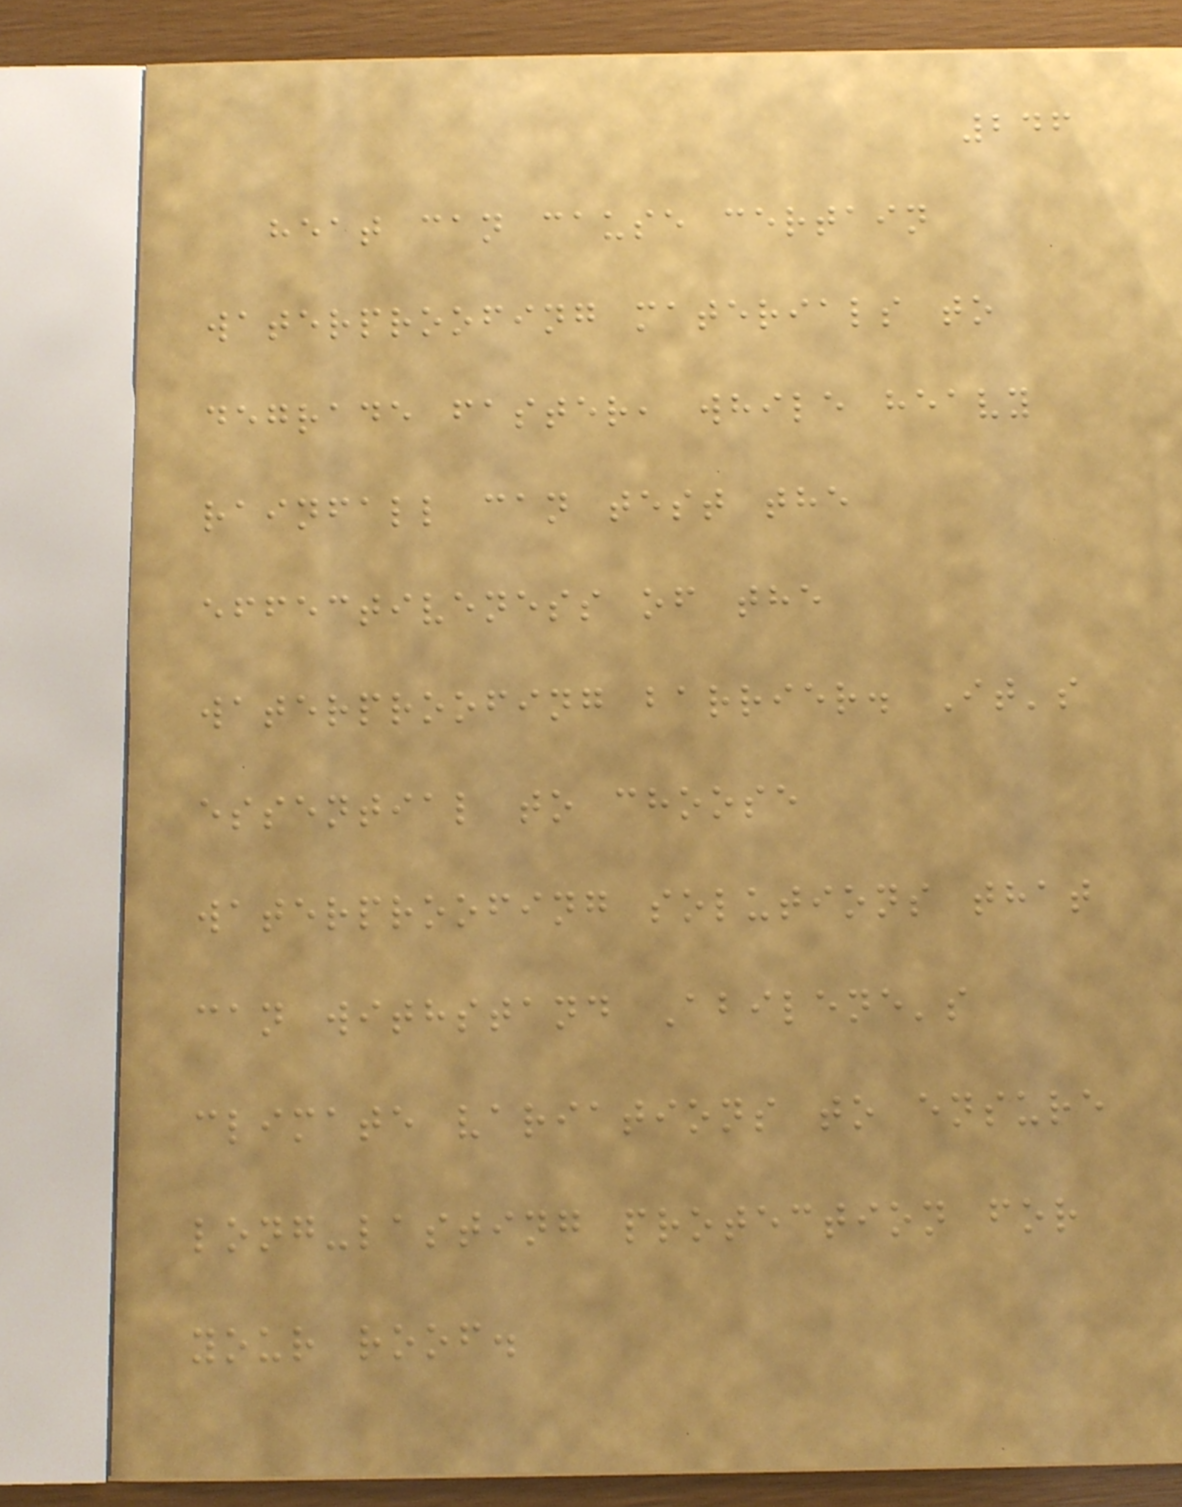246
heat can cause certain
waterproofing materials to
degrade faster, while heavy
rainfall can test the
effectiveness of the
waterproofing barrier. It's
essential to choose
waterproofing solutions that
can withstand Abilene's
climate variations to ensure
long-lasting protection for
your roof.
